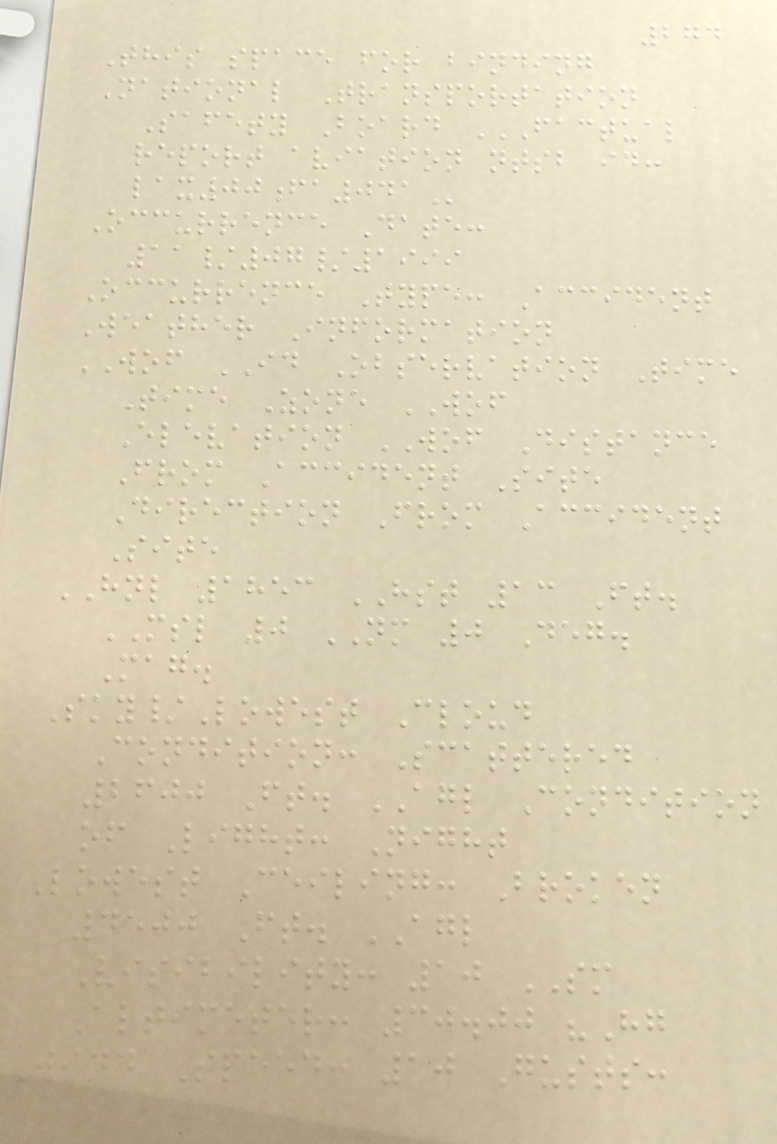274
This space for binding
National Transportation
Safety Board FACTUAL
REPORT AVIATION NTSB ID:
LAX00FA041
Occurrence Date:
11/07/1999
Occurrence Type: Accident
Weather Information
WOF ID Observation Time
Time Zone WOF
Elevation WOF Distance
From Accident Site
Direction From Accident
Site
HNL 1853 HST 13 Ft.
MSL 0 NM 0 Deg.
Mag.
Sky/Lowest Cloud
Condition: Scattered
2600 Ft. AGL Condition
of Light: Night
Lowest Ceiling: Broken
4500 Ft. AGL
Visibility: 10 SM
Altimeter: 30.00 "Hg
Wind Speed: 10 Gusts:
